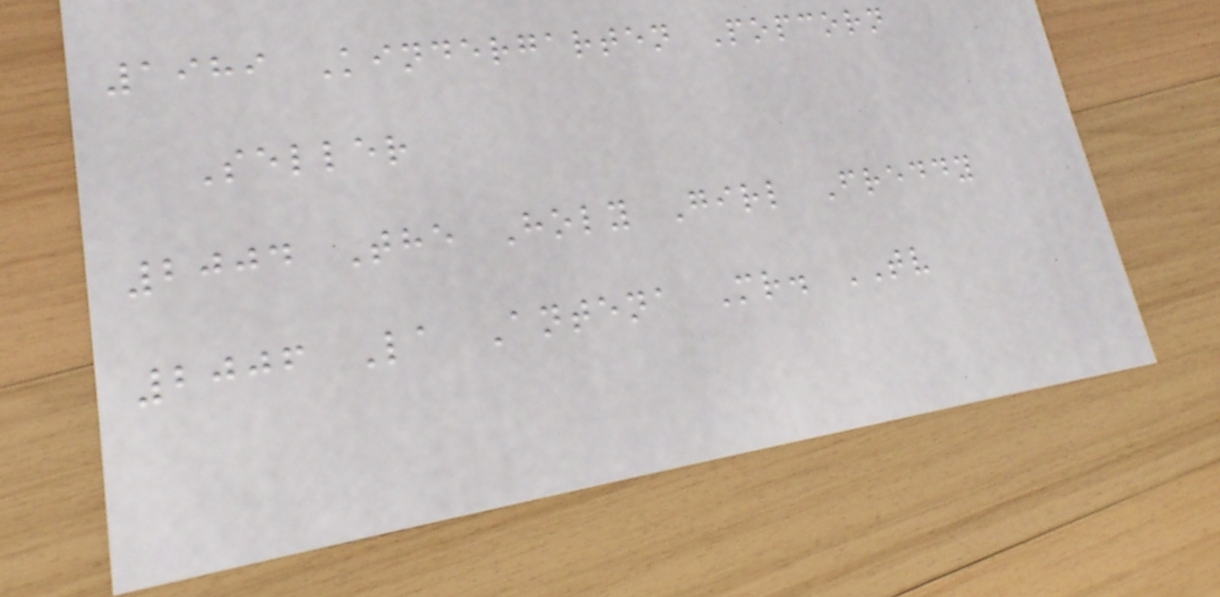1989 Kindergarten Popcorn
Seller
2004 The Holy Girl Freddy
2006 La Antena Mr. TV
